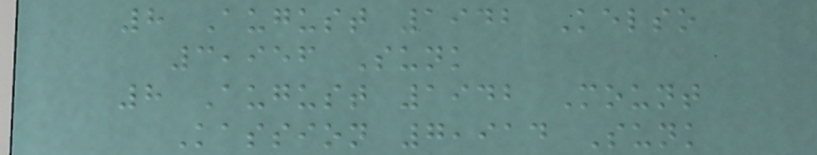8 August 1942 Kelso
3,956 Sunk
8 August 1942 Mount
Kassion 7,914 Sunk
